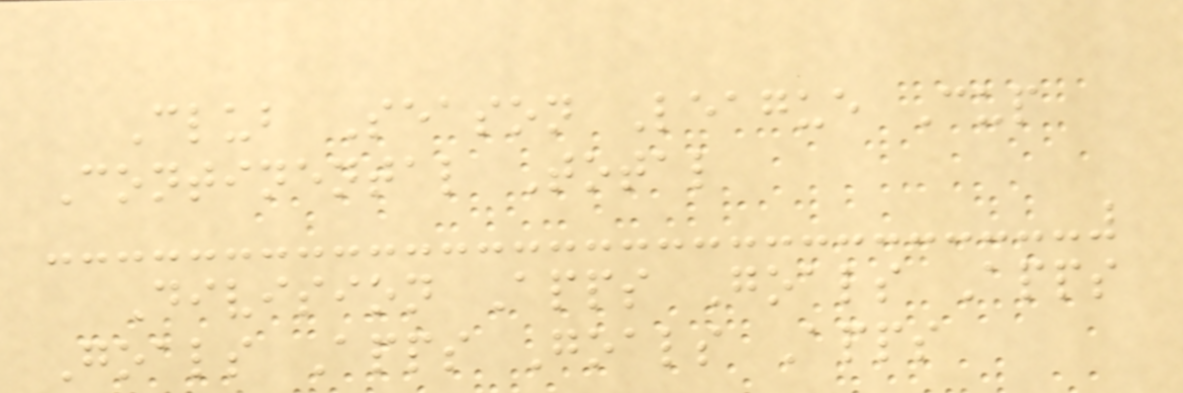Club Season League Cup
Continental Total
Division Apps Goals Apps
Goals Apps Goals Apps
